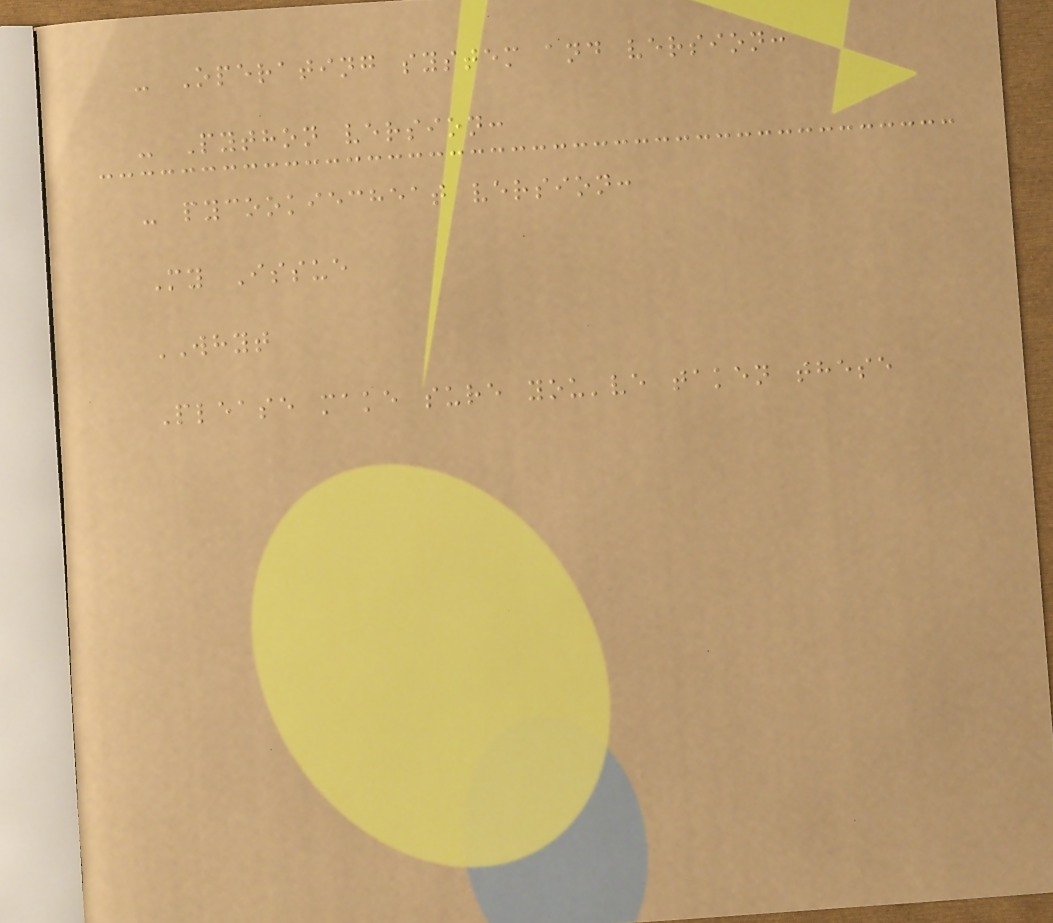- Operating system and version:
- Python version:
- pycookiecheat version:
My Issue
WHYT
Please make sure you've taken these
